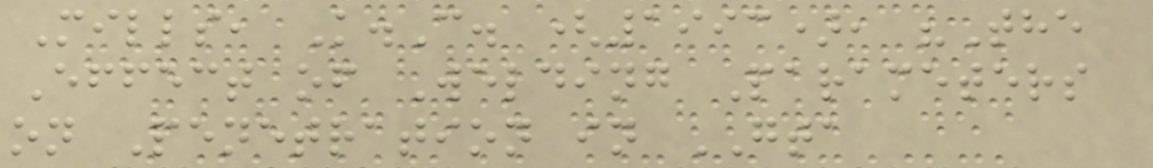Mills, K.C. (1993), "The
Effect of Welding Parameters
on Penetration in GTA
